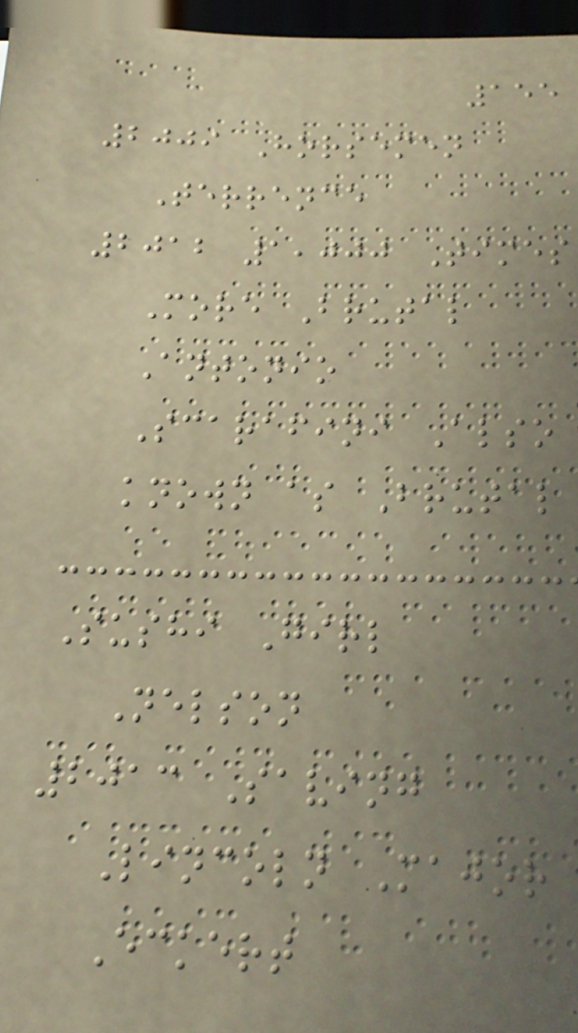155
2009 Horsemen
Terrence
2012 1,000 Times
More Brutal
Antonio
Scarafini Also
known as Brutal
Sushi Girl
Nelson
2013 Saving
Lincoln Major
Eckert
